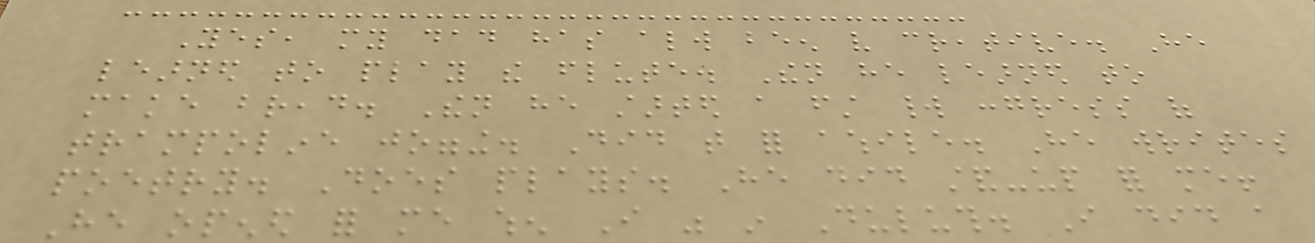Yes, my dad has always been very creative. He
learned to play the flute. Then he learned to
make bread. Then he started a first world congress of
trampoline jogging. Did that for awhile. He writes
poetry. Does plays. He did stand-up for me!
He opened for me when I was in Duluth. I did a
